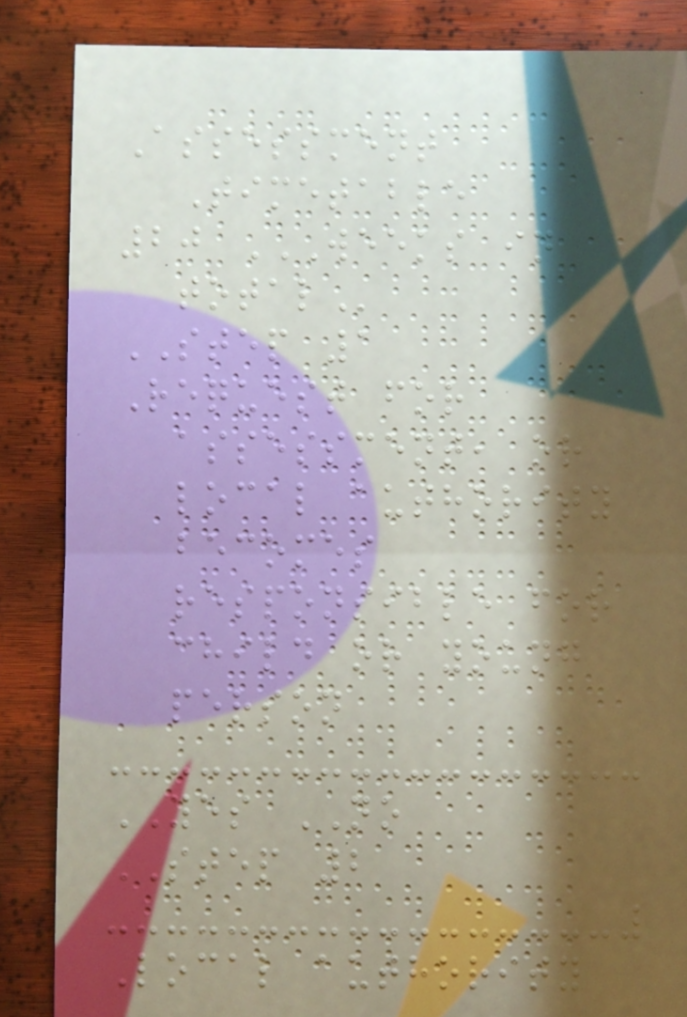Assessment
Timetable
20 WEEKS IN
TOTAL
STEP 1
Request for
assessment, or
local authority
becomes
responsible for
child or young
person
YES NO
STEP 2
Local authority
